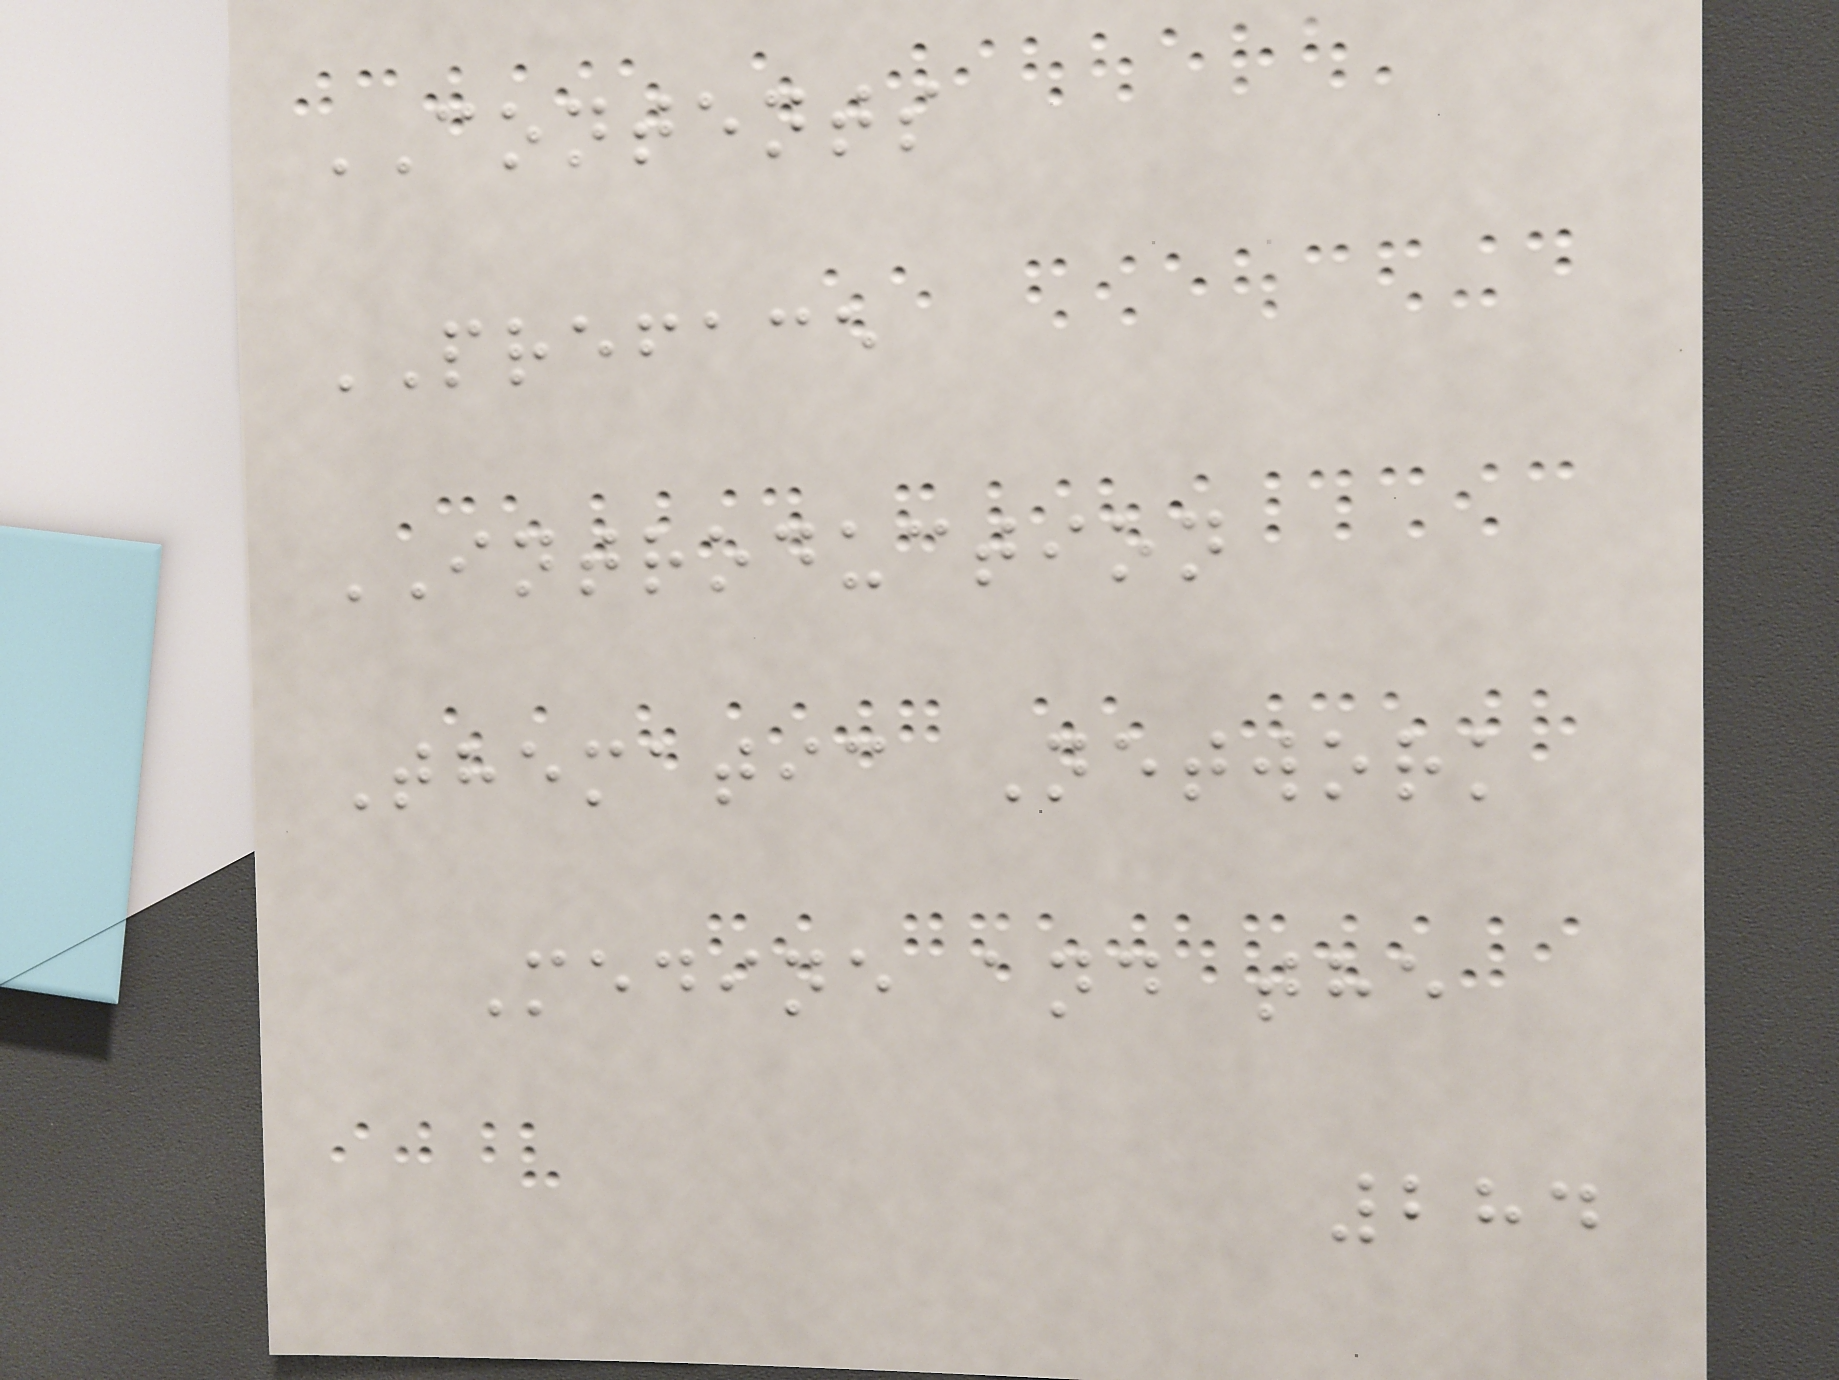CONTENTS
PREFACE
INTRODUCTION
Thematic Network
Medine and the
284
